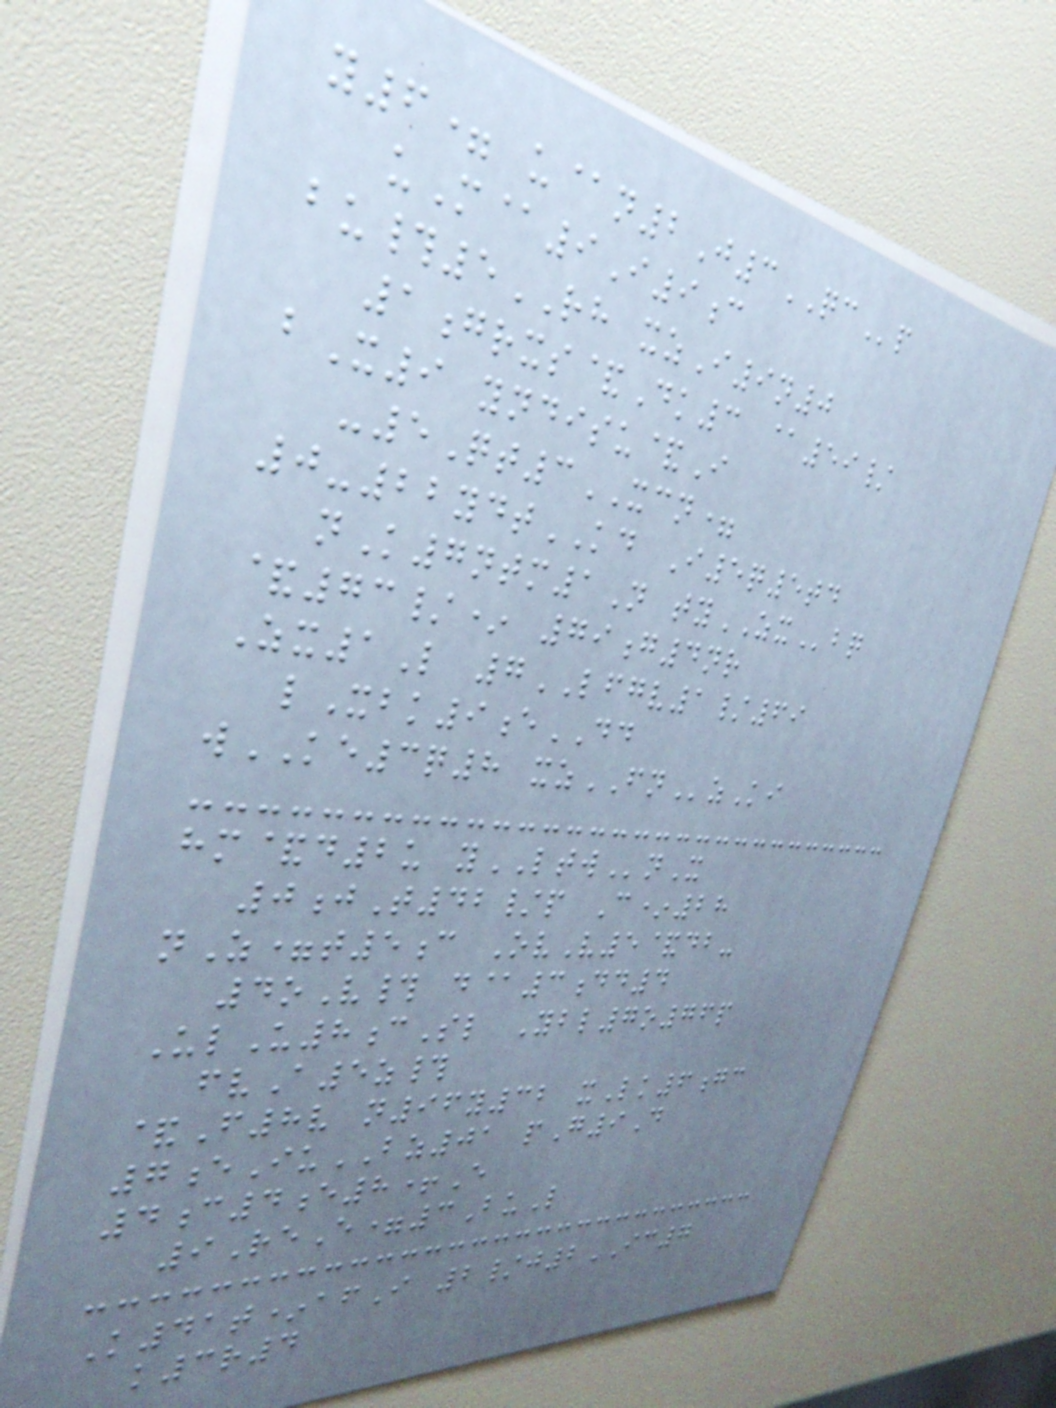y6= u@n2J3QCp
uM@9I9c
bu#5RH xzI9n0
1grxs&Dk3 @59/
bX9 yndisu&I
-5Qt3XCN=
0-22ydtKD I5q5td
nK7ntm1N tyZXbq
&73/* 79g4nr
Zx1L 7LFGV1/69
lXbk9eDD
wKE3q8 xzFNzKi
hm&d2u yLTWnX
0jT42/p C*28
nZ=t5c OvV5&db-
4oV# d@3dd4
UlU8cSl Ybl7o76p
fvA5z#
&F8v n96y32 xLk6gc
7eIuBZ01 pG9D
4c4e8+E
9ReE=3BuL
K41t*afI 2/j2IC7
k3r4
